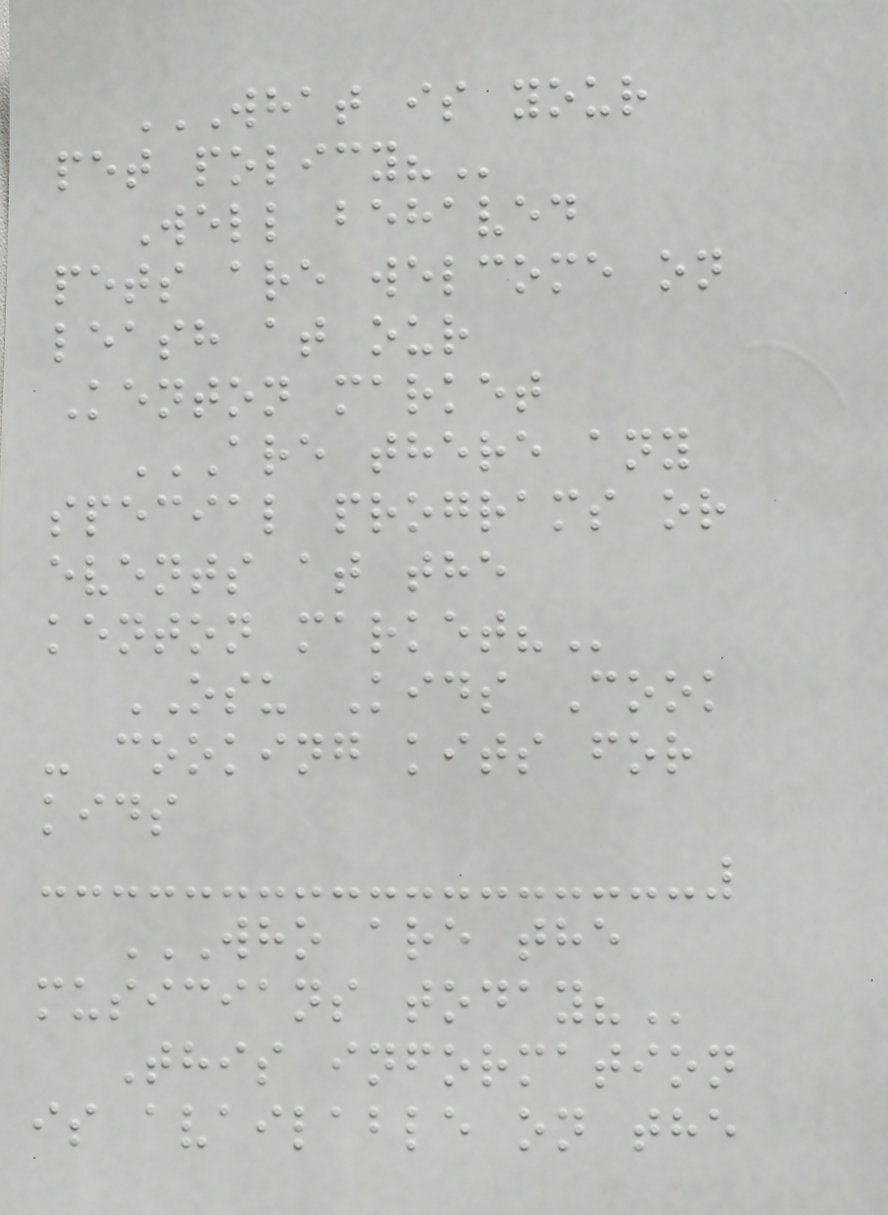WHAT IS YOUR
PET POLICY?
Well behaved
pets are welcome on
leash at our
Kenton market
ARE THERE ANY
SPECIAL PROGRAMS OR
EVENTS AT THE
KENTON MARKET?
OSU Kids Cook
- cooking kits for
kids
WHO ARE THE
MUSICIANS TODAY?
This information
is available on the
